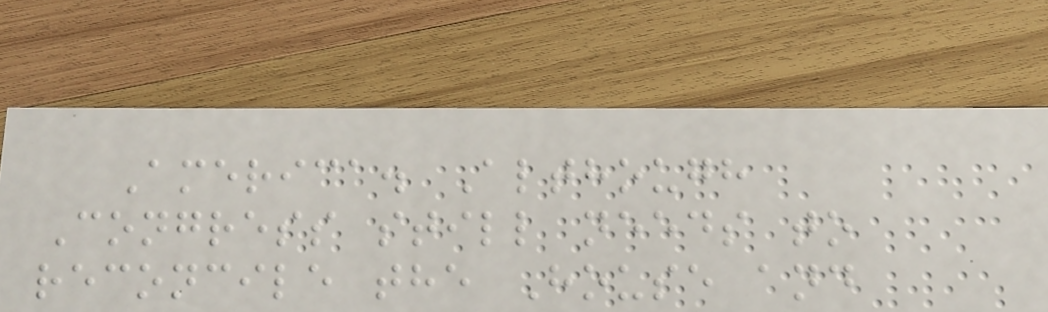America. Although
Congress still needs to
reconcile the House and
